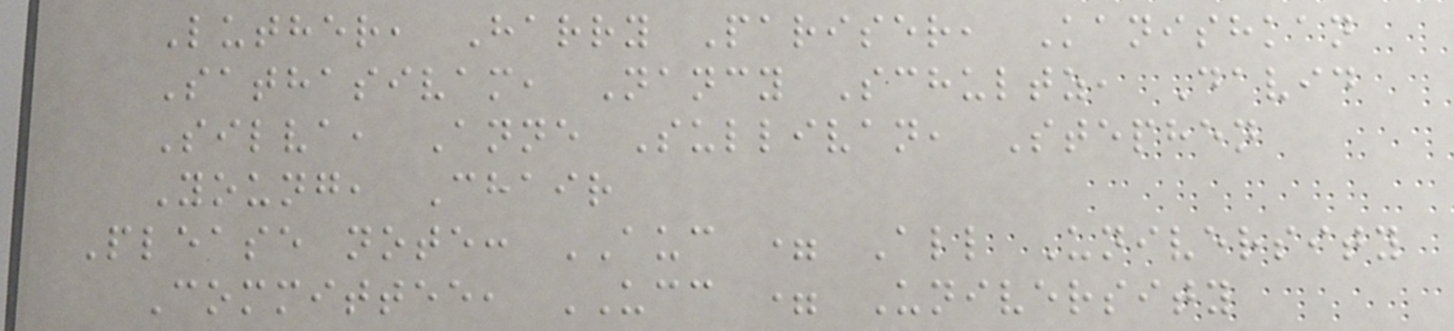Luther, Harry Pariser, Kanishkan
Sathasivam, Nancy Schultz, David
Silva, Anne Sullivan, Stephen
Young, Chair
Please note: AUC = All University
Committee, UCC = University
